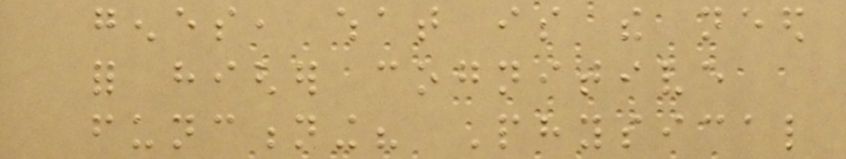genes, what is the need
for higher cognitive
functioning? Physical
